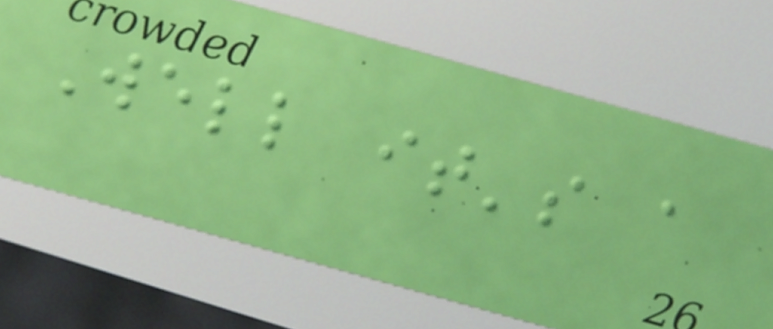Well it's a
